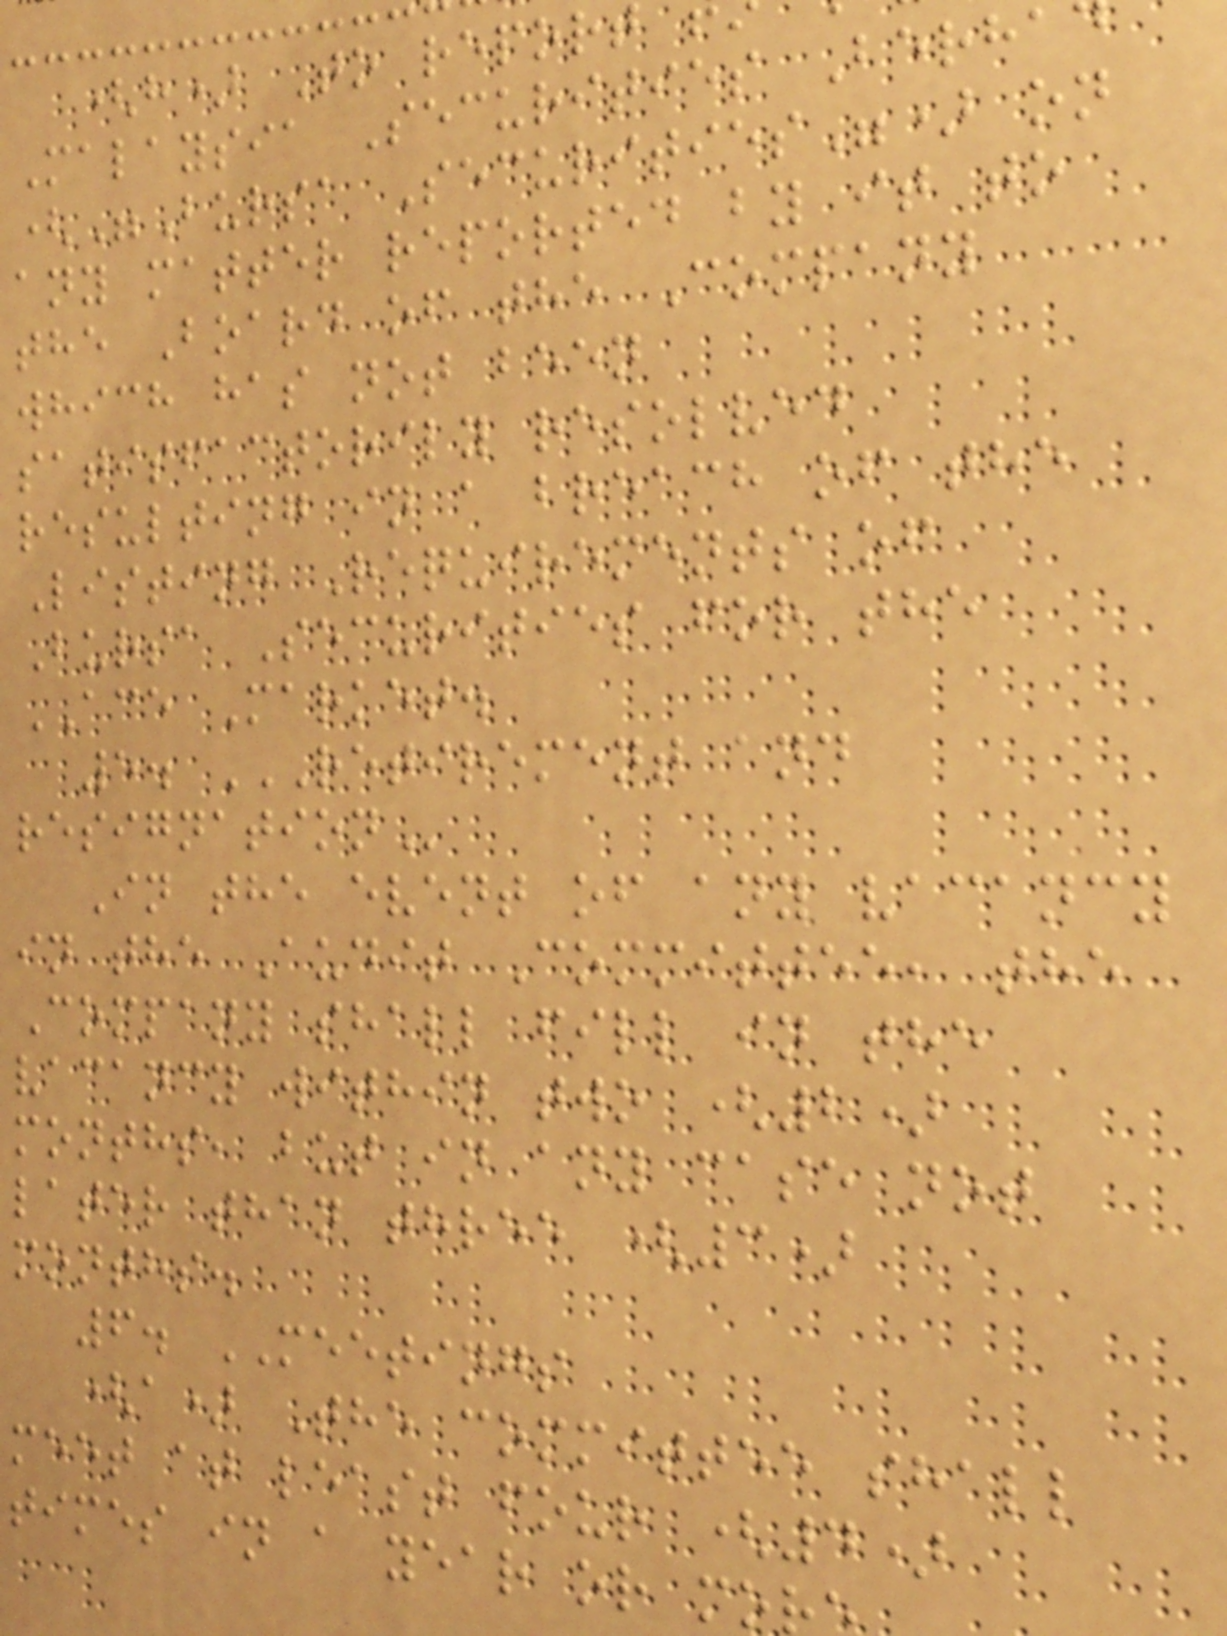(h) To report
Malaysia Securities Berha
("Bursa Securities") on
any matter reported by it to
the Board of the Company
which has not been
satisfactorily resolved
resulting in a breach of the
Listing Requirements of
Bursa Securities for the
ACE Market.
5. RETIREMENT AND
In the event of any vacancy
in the Audit Committee, the
Company shall fill in the
vacancy within two (2)
months, but in any case not
later than three (3)
months.
6. MEETINGS
(a) The committee shall
meet at least four (4)
times in a year or mo
